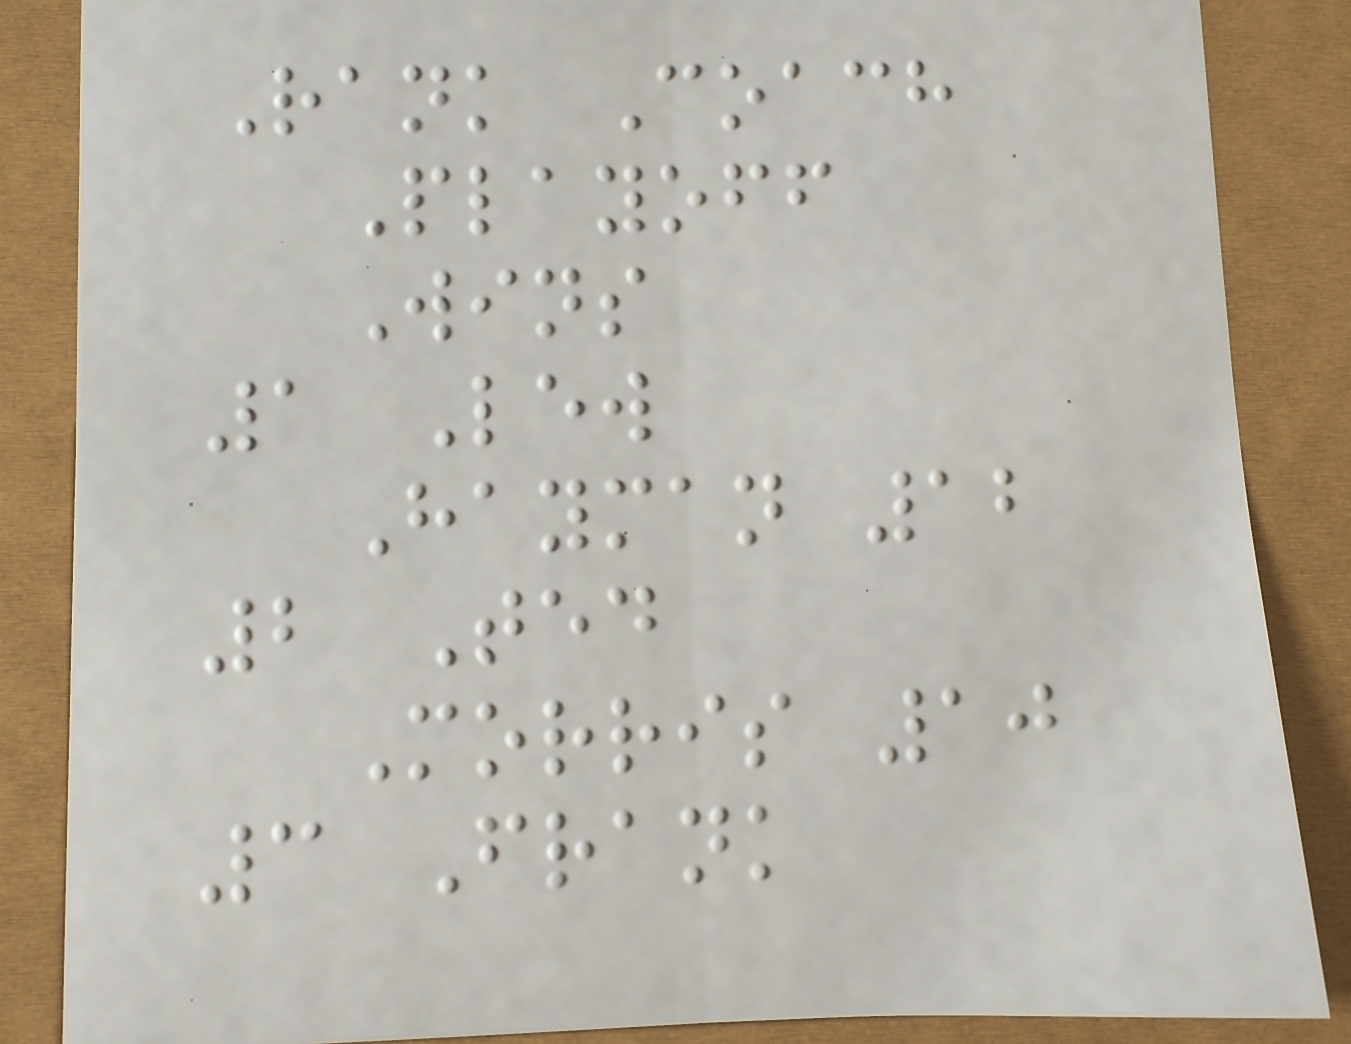Rank Coach
Playoff
Wins
1 Lew
Hayman 12
2 Ted
Morris 10
3 Frank
